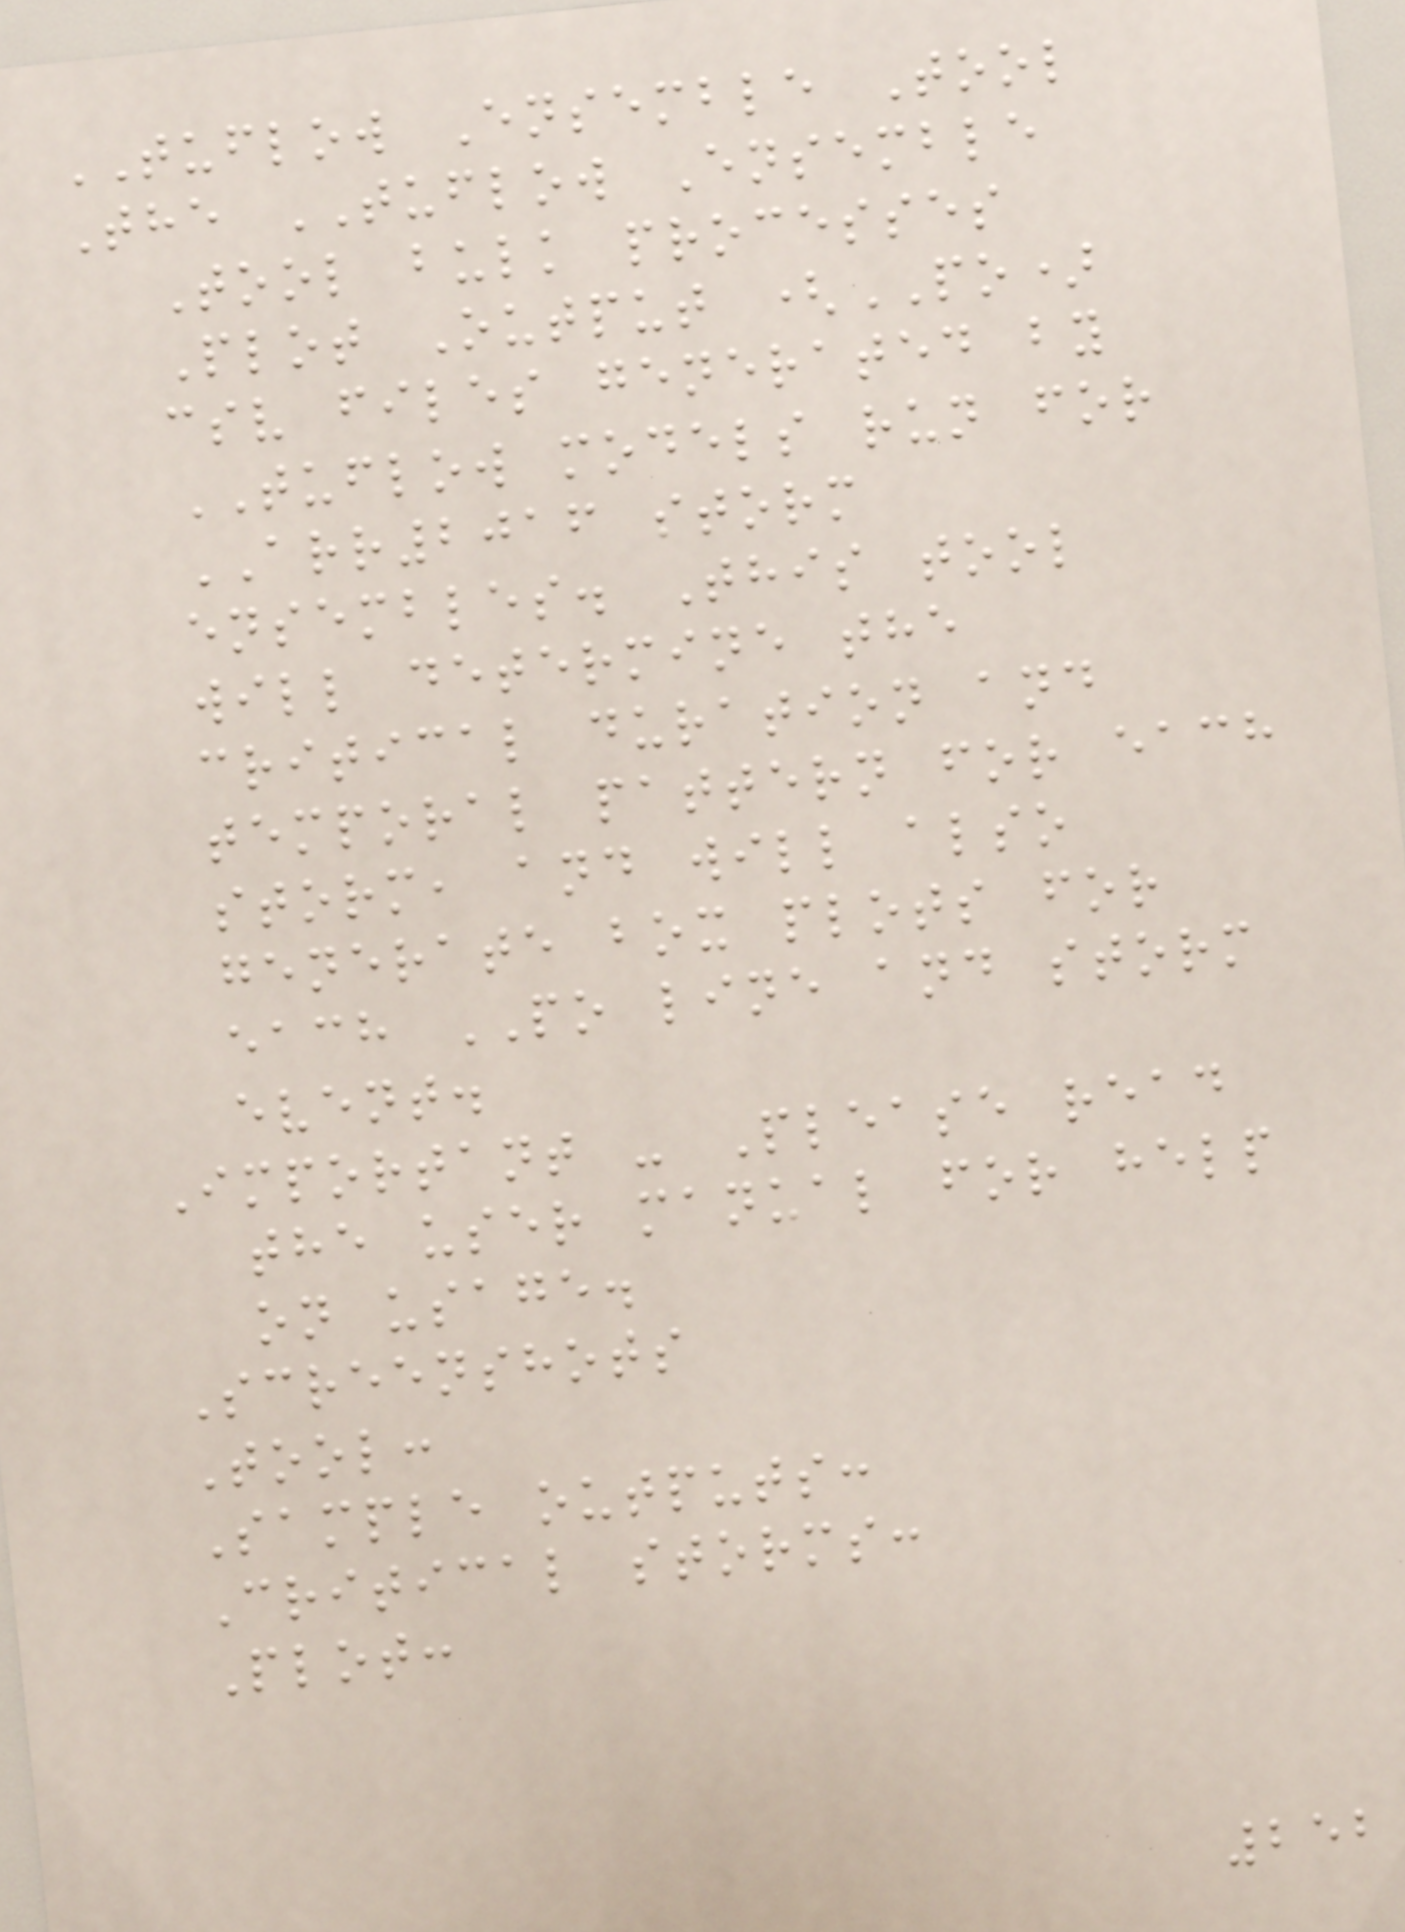TUFLOW Ensemble Tool
The TUFLOW Ensemble
Tool bulk processes
Plot Output (PO)
csv files generated by
TUFLOW models run for
ARR2016 storm
ensembles. This tool
will determine the
critical duration and
temporal pattern for each
storm, and will also
generate box plots for
each PO line and storm
event.
Important - Please read
the user manual for help
on usage.
Screenshots
Tool:
Sample outputs:
Critical storms:
Plot:
252
